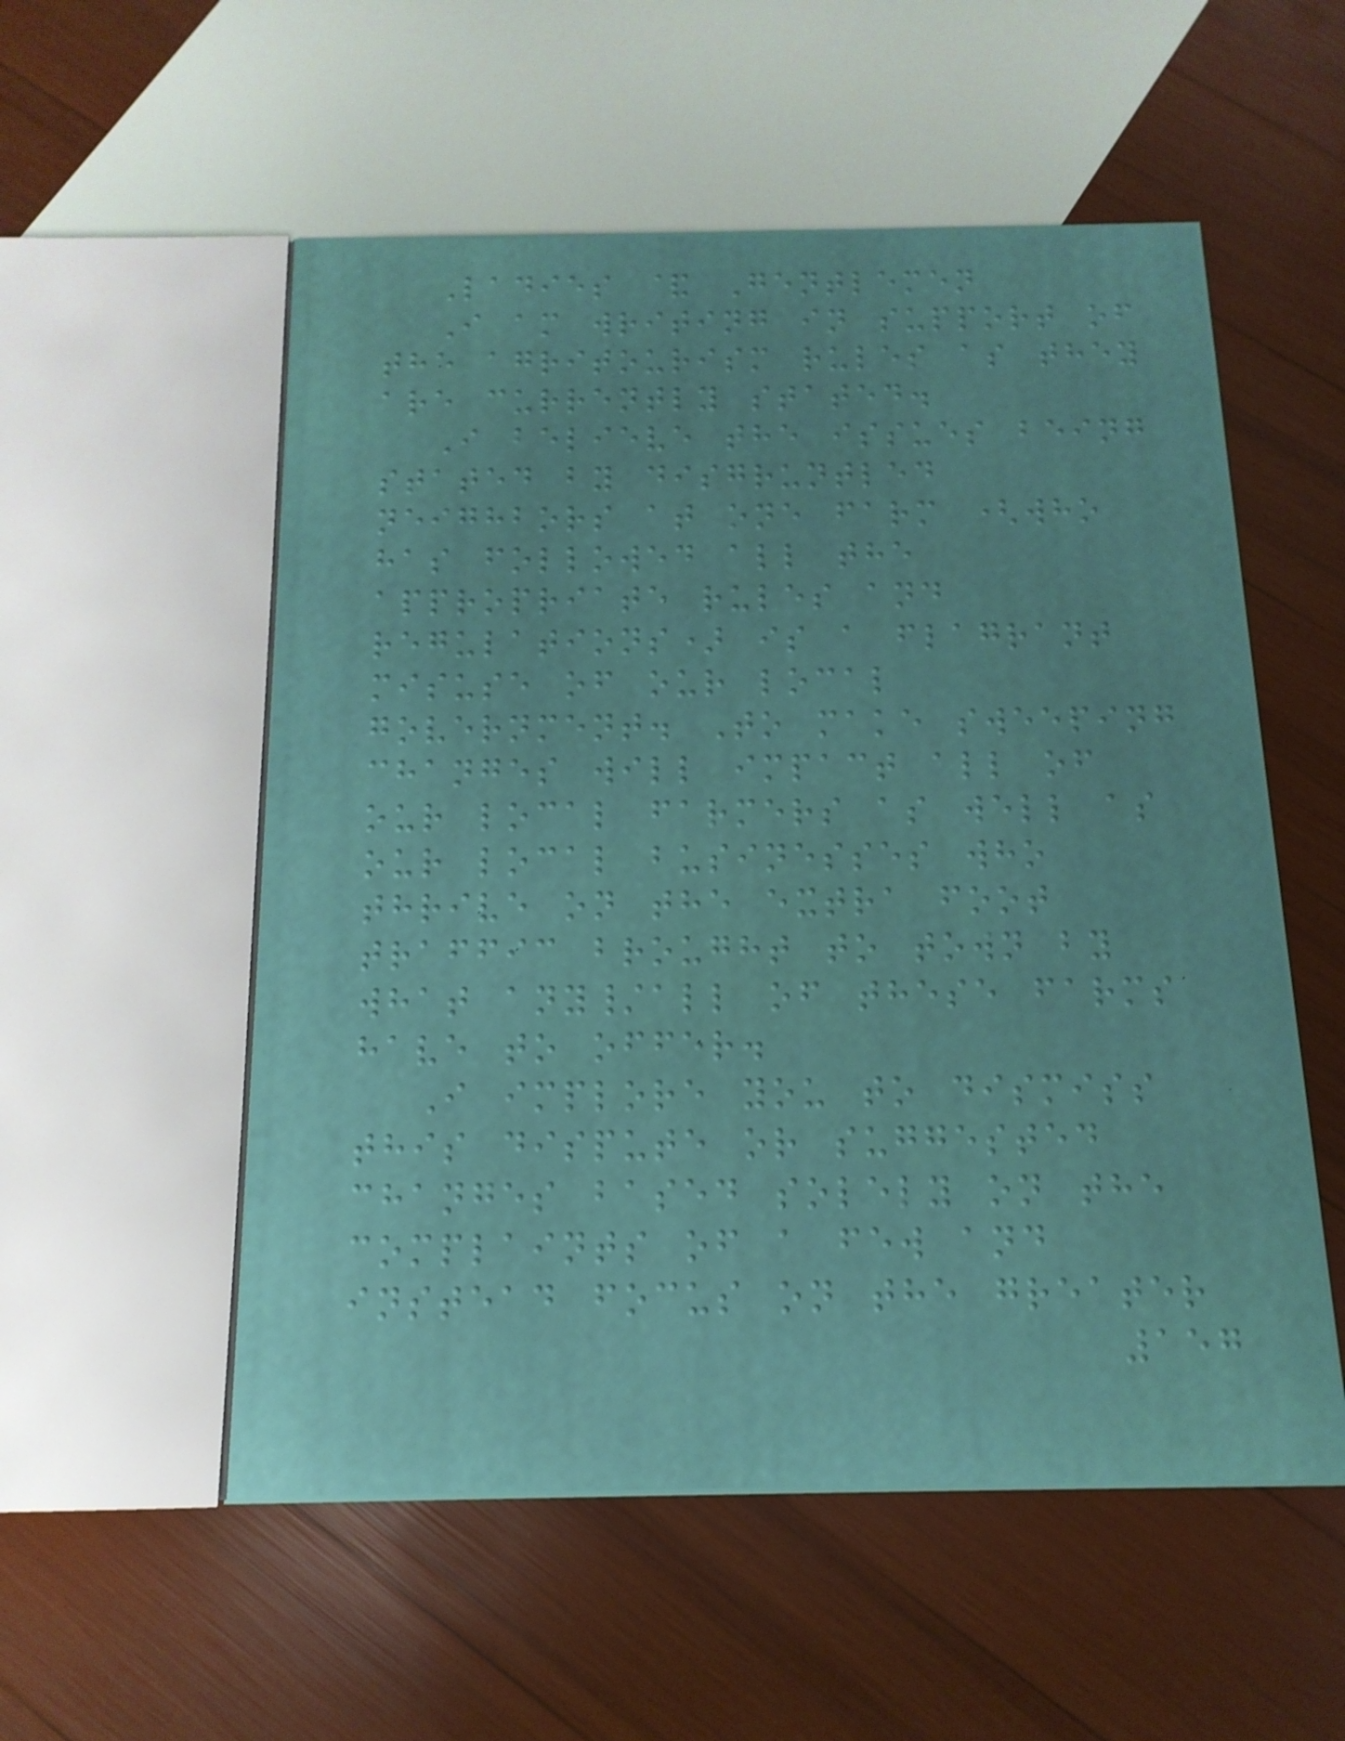Ladies & Gentlemen
I am writing in support of
the agritourism rules as they
are currently stated.
I believe the issues being
stated by disgruntled
neighbors at one farm (who
has followed all the
appropriate rules and
regulations) is a flagrant
misuse of our local
government. To make sweeping
changes will impact all of
our local farmers as well as
our local businesses who
thrive on the extra foot
traffic brought to town by
what any/all of these farms
have to offer.
I implore you to dismiss
this dispute or suggested
changes based solely on the
complaints of a few and
instead focus on the greater
157
